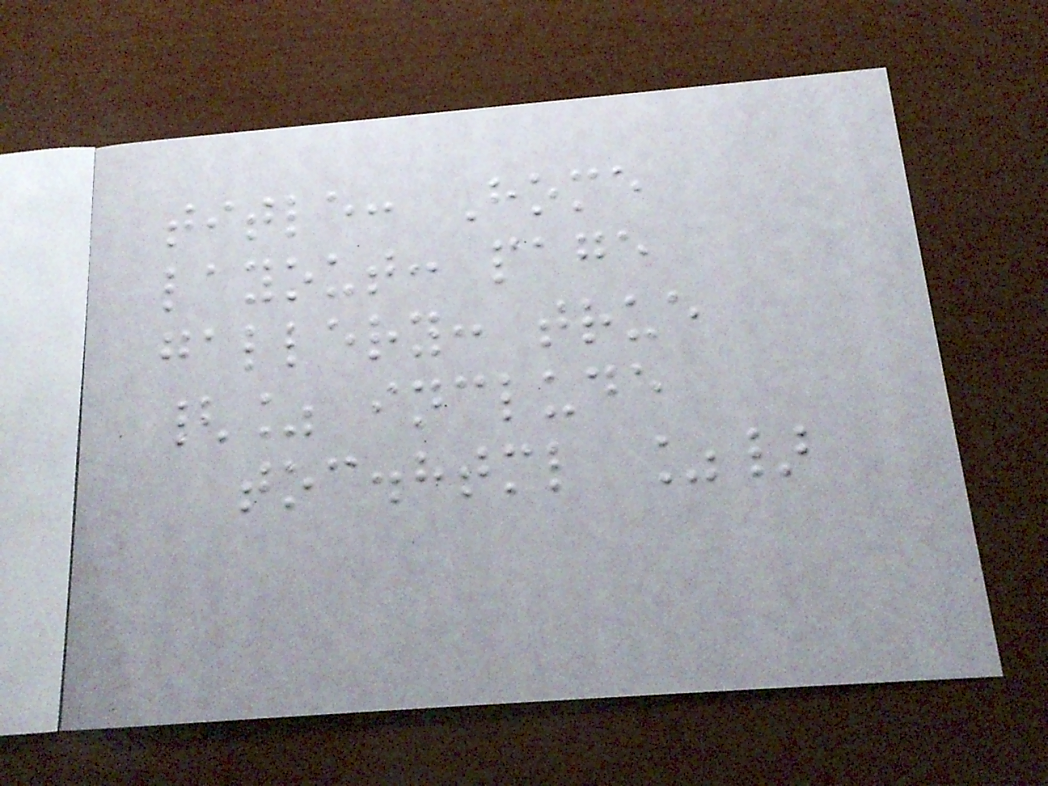title: Home
layout: page
gallery: true
{% include
toc.html %}
